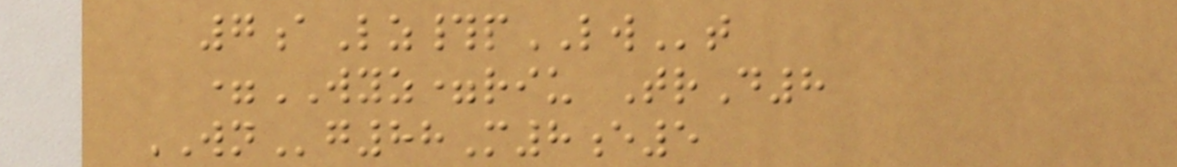7aLz#pLWt
=WYZ=riu TrD8
WNg88M8e5
